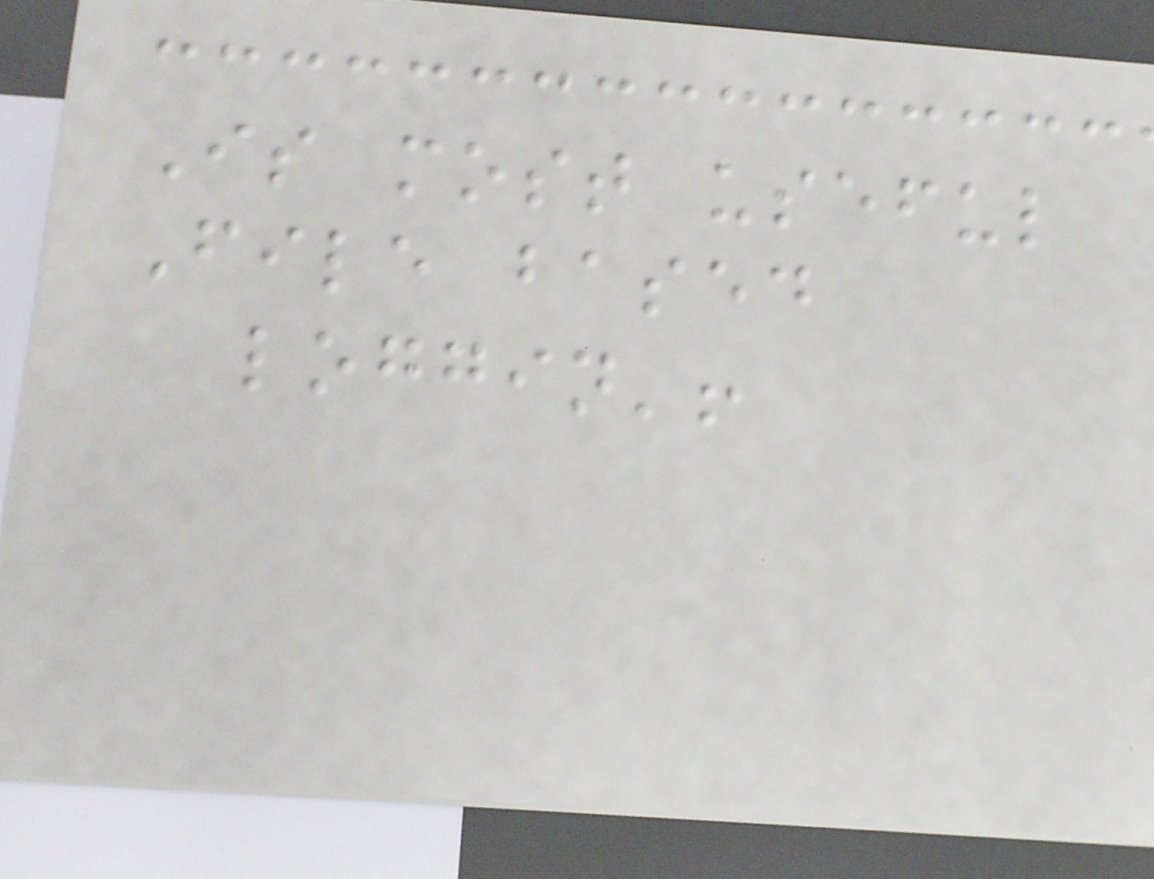Is most useful
File based
loggin'!
